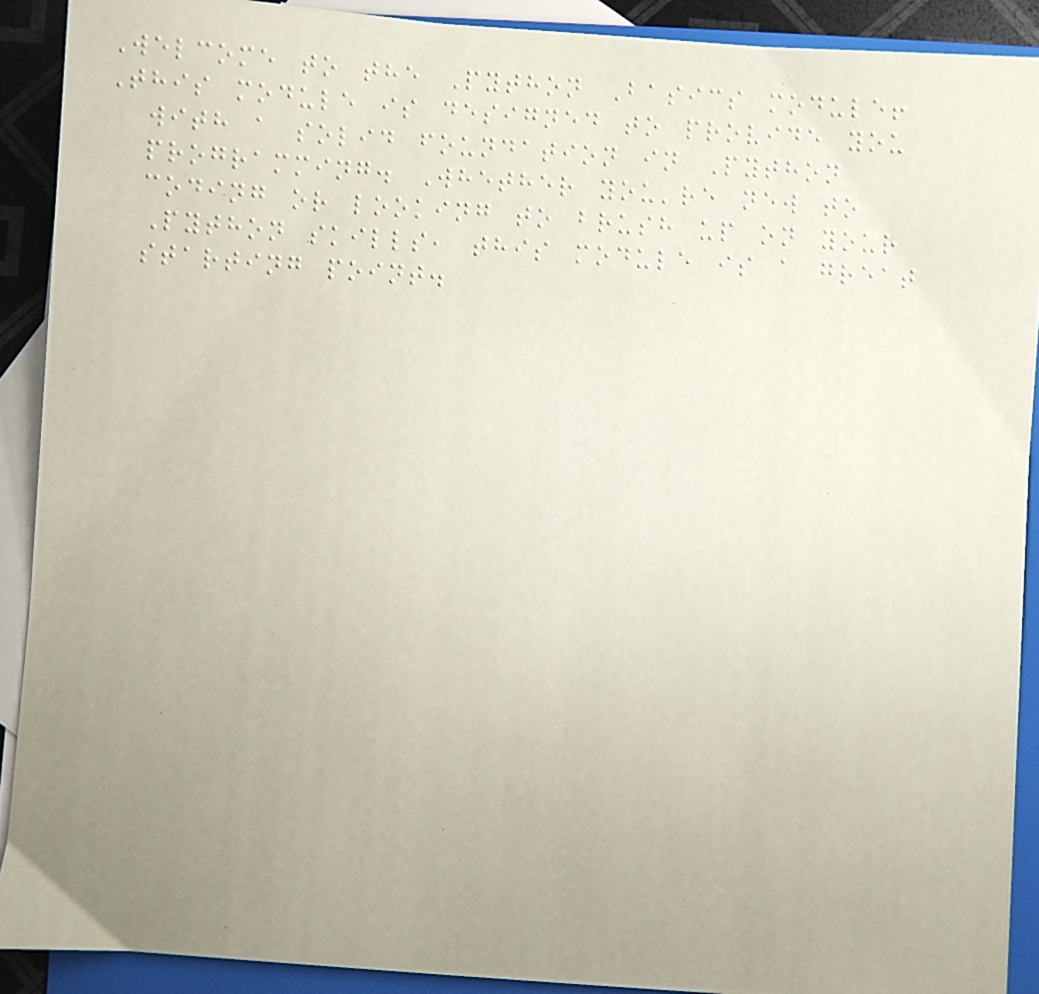Welcome to the Python Basics module!
This module is designed to provide you
with a solid foundation in Python
programming. Whether you're new to
coding or looking to brush up on your
Python skills, this module is a great
starting point.
